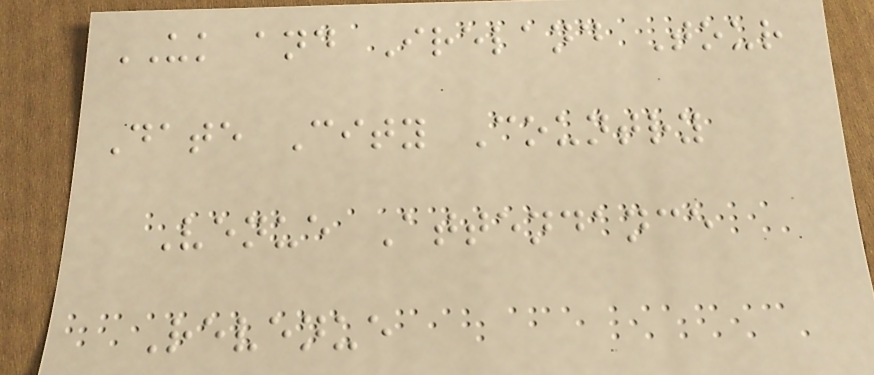UK and Ireland Tour
Date City Country
Venue Attendance
Revenue
